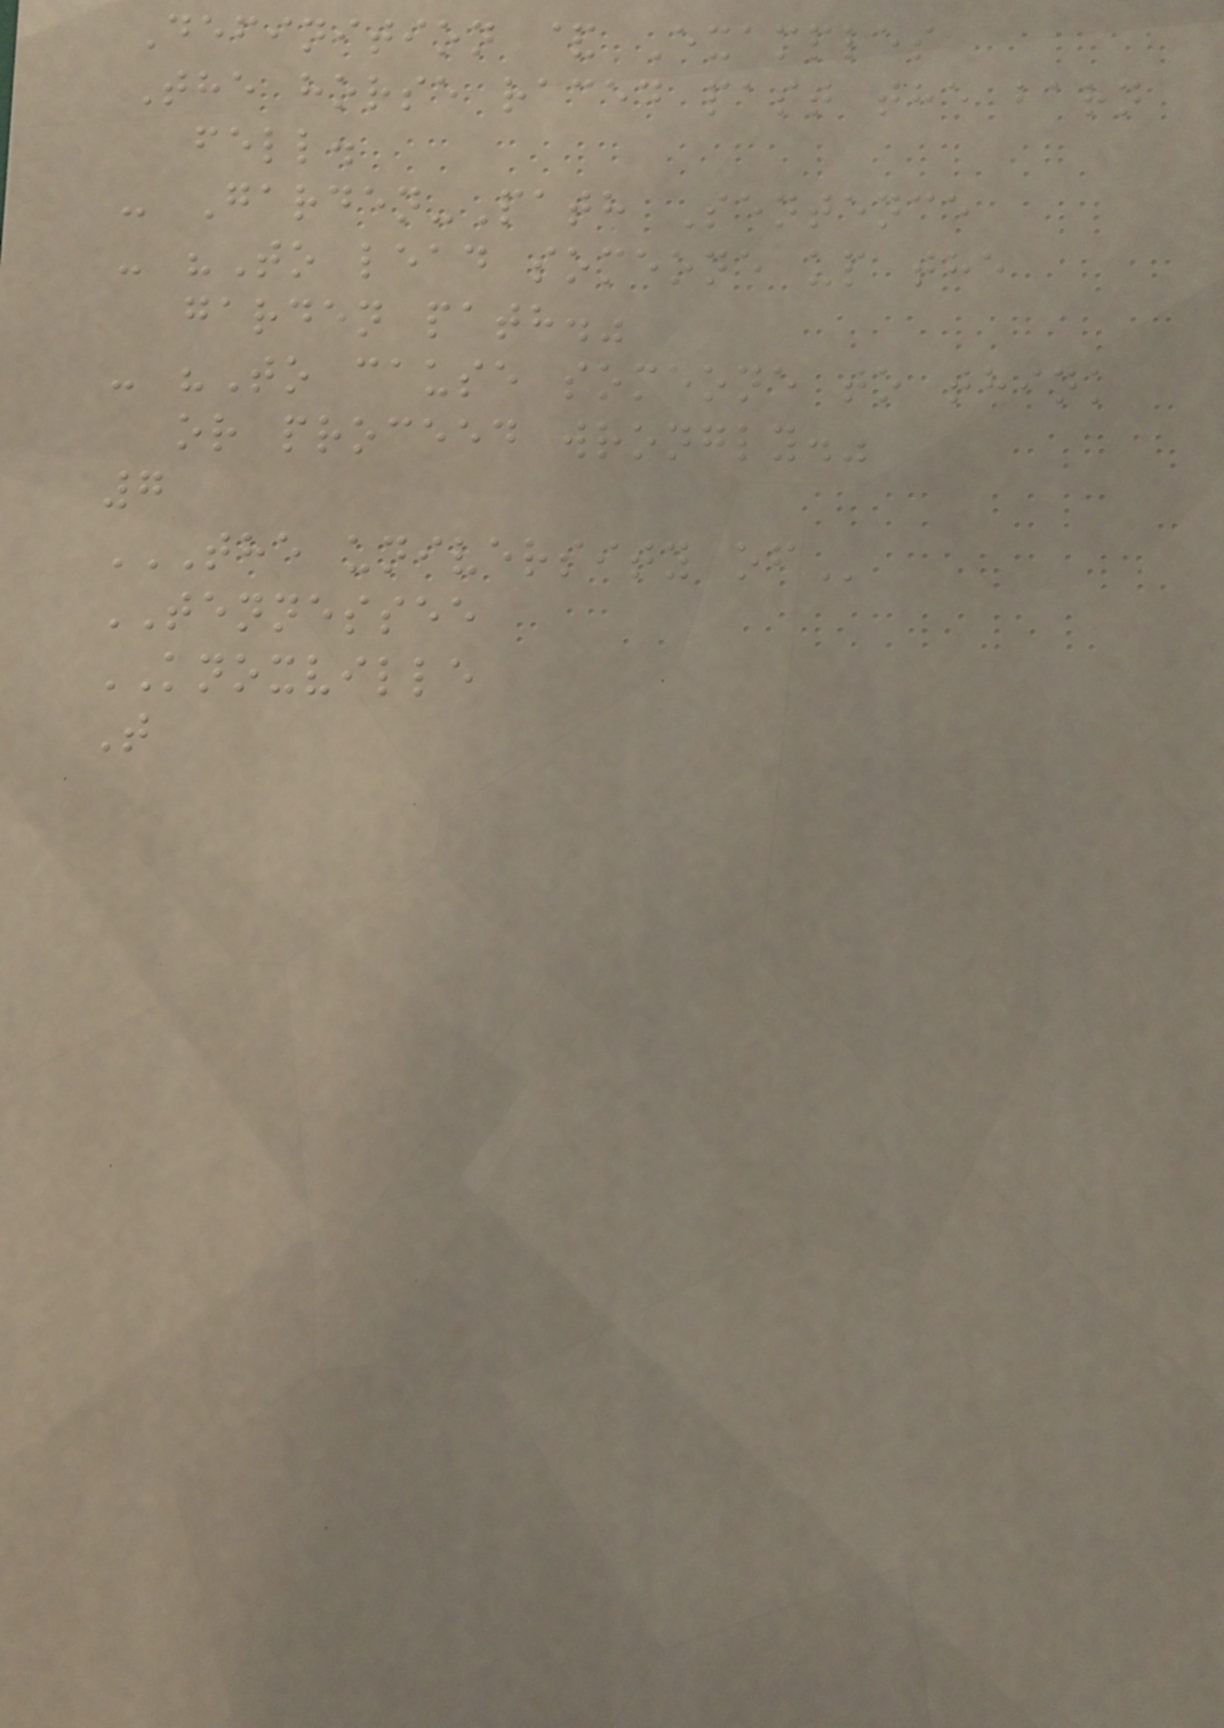Definition & Examples
The horse raced past the barn
fell.
- Garden-Path Sentence
- "To lead someone up the
garden path."
- "To cause someone to think
or proceed wrongly."
7
THE UNIVERSITY OF
TENNESSEE
KNOXVILLE
T
